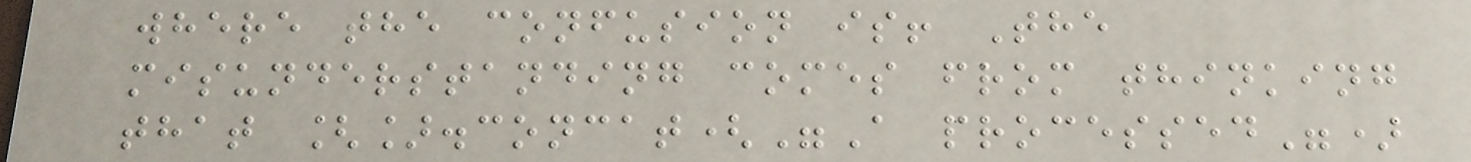where the confusion is! The
misunderstanding comes from thinking
that [].concat("A processed")
